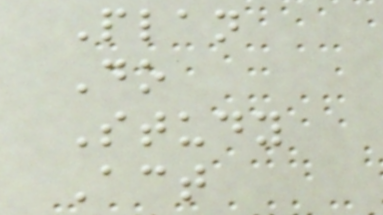Plan
Do
Study
Act
